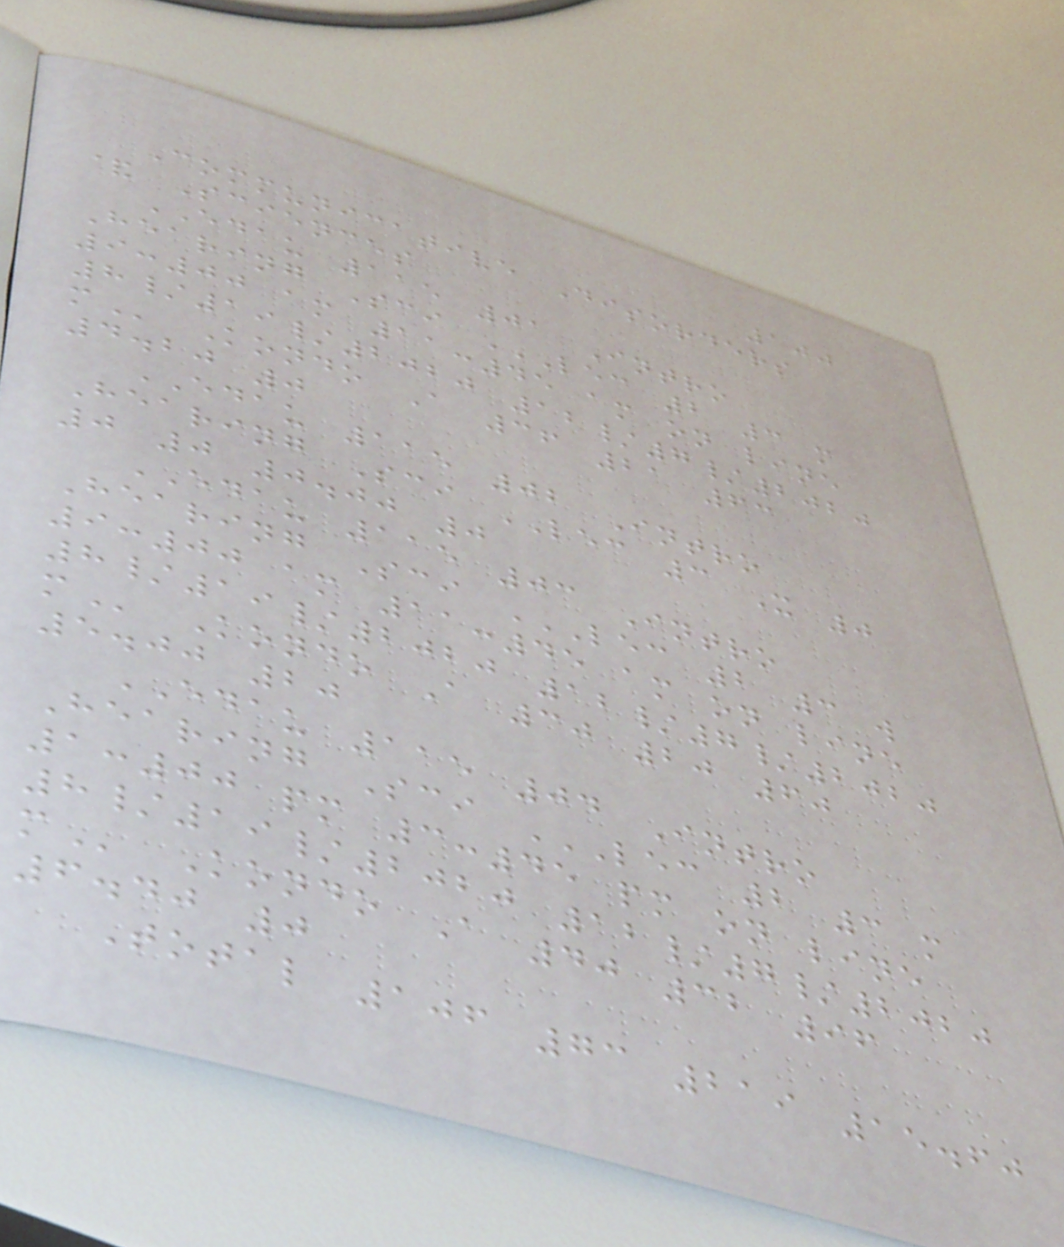100
Communicative Disorders
& Sciences
EDAU 115 01 Intro
Hearing Sci LEC 2 3 M
9:00 AM 11:45 AM ON LINE
8/19/2020 12/7/2020
M Kondo A 36 21 63
4.20 0
EDAU 115 02 Intro
Hearing Sci LEC 3 X 0
0 0 0.00 0
EDAU 115 03 Intro
Hearing Sci LEC 2 3 W
9:00 AM 11:45 AM ON LINE
8/19/2020 12/7/2020
M Kondo A 30 20 60
5.00 20
EDAU 115 04 Intro
Hearing Sci LEC 2 3 M
1:00 PM 3:45 PM ON LINE
8/19/2020 12/7/2020
M Kondo A 40 32 96
6.40 0
Total 106 73 219 15.60
